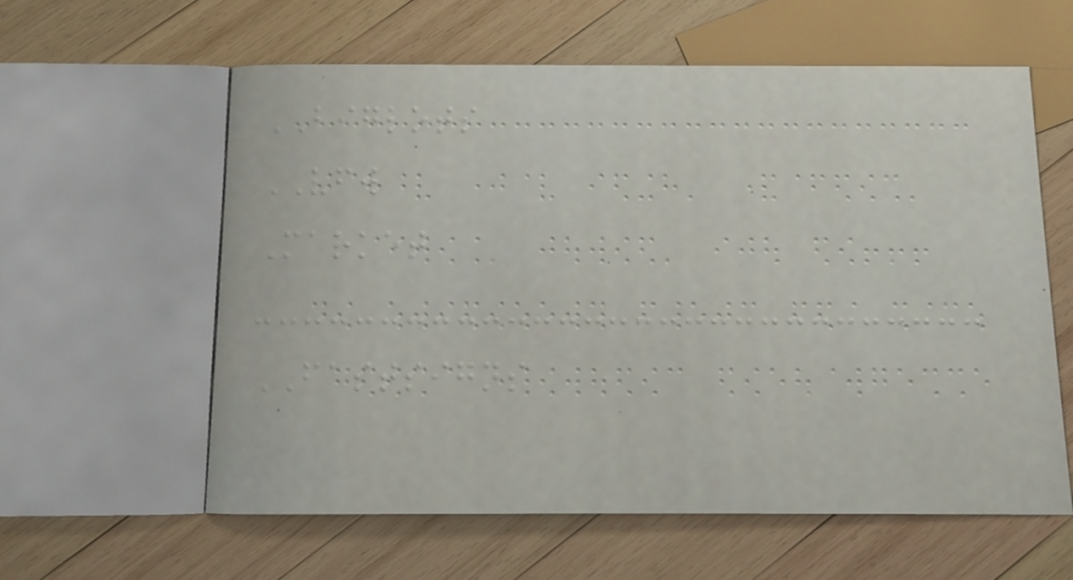BIGLOTS
VFW
Market
FASTSIGNS
